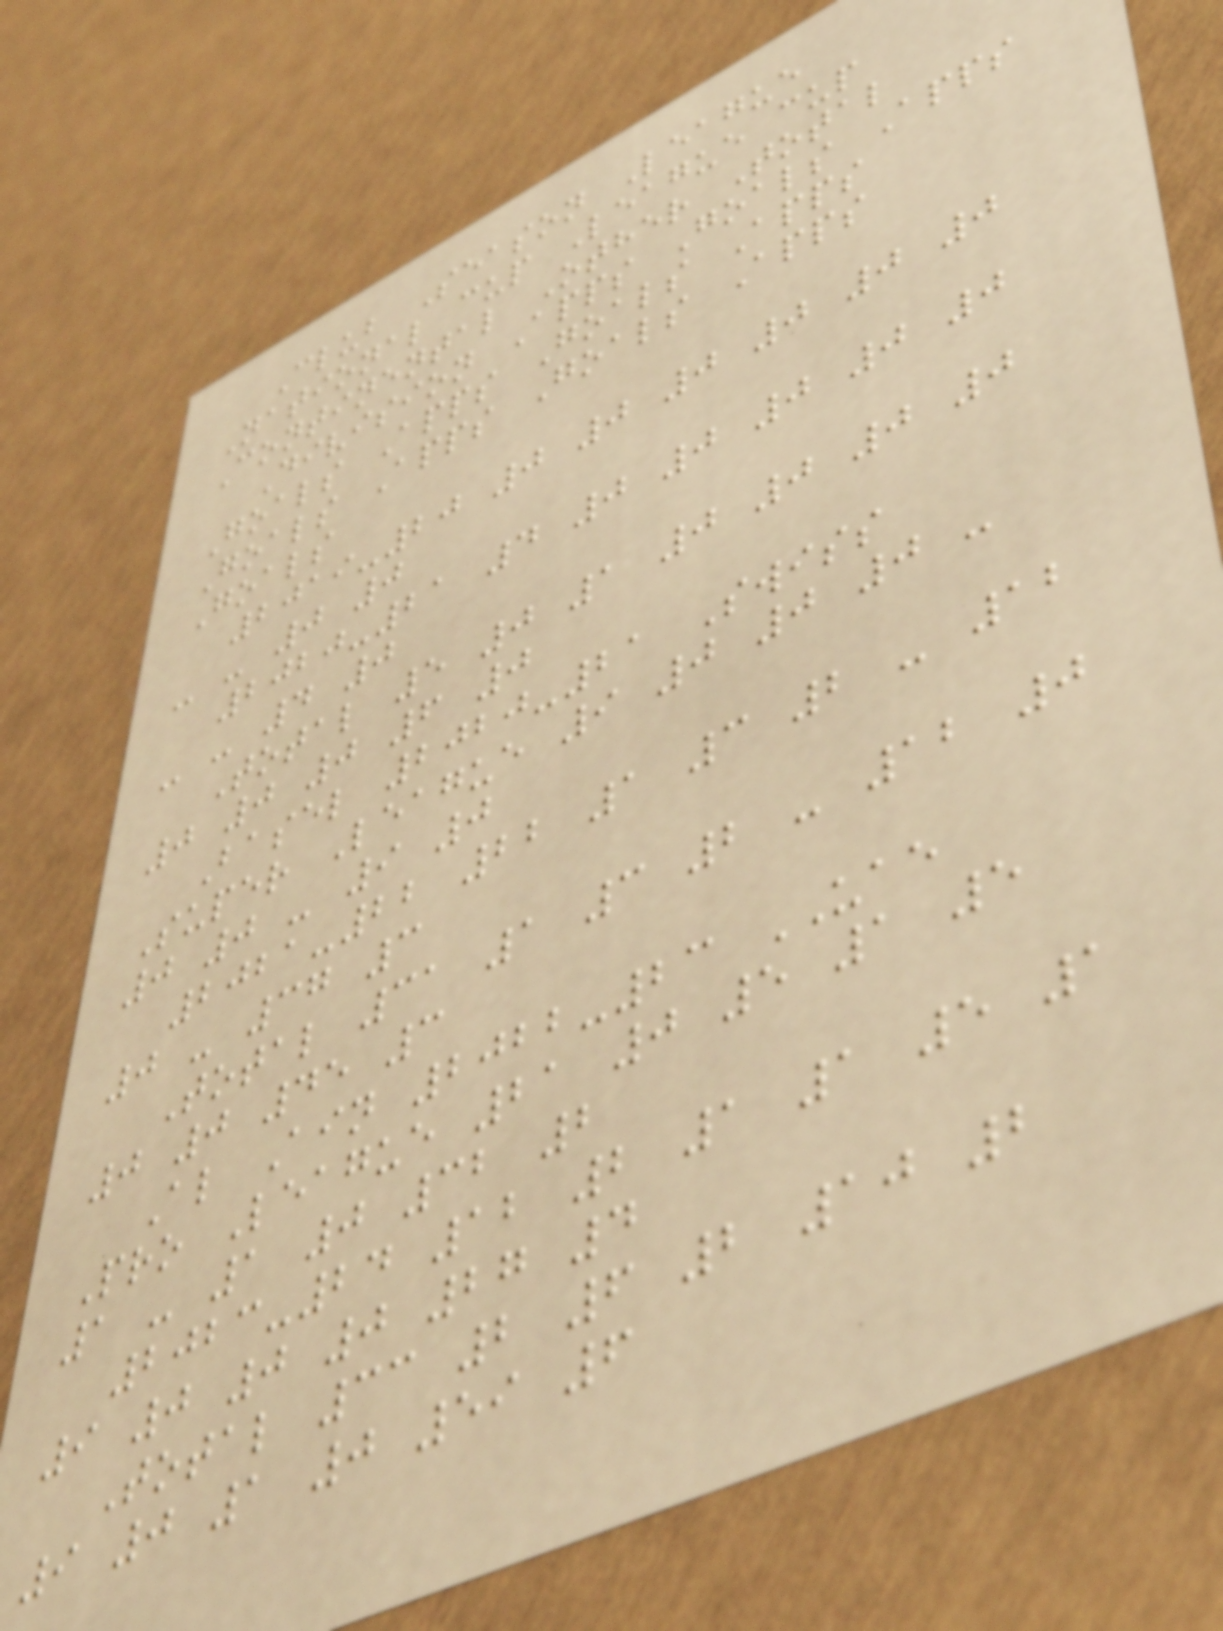Club Season League
National cup League cup
Continental Other Total
Division Apps Goals Apps
Goals Apps Goals Apps
Goals Apps Goals Apps
Goals
2019-20 0 0 0 0 0 0
- - 0 0
2020-21 4 0 0 0 0 0
- - 4 0
Total 5 0 1 0 0 0 0
0 0 0 6 0
Basel 2020-21 Swiss
Super League 9 0 0 0 -
0 0 - 9 0
2021-22 22 1 3 2 - 12
0 - 37 3
Total 31 1 3 2 - 12 0
0 0 45 3
Al Ain 2022-23 UAE
Pro League 21 0 5 1 5
1 - 1 0 32 2
2023-24 12 2 1 1 5 1
9 0 0 0 27 4
Total 33 2 6 2 10 2
9 0 1 0 59 6
